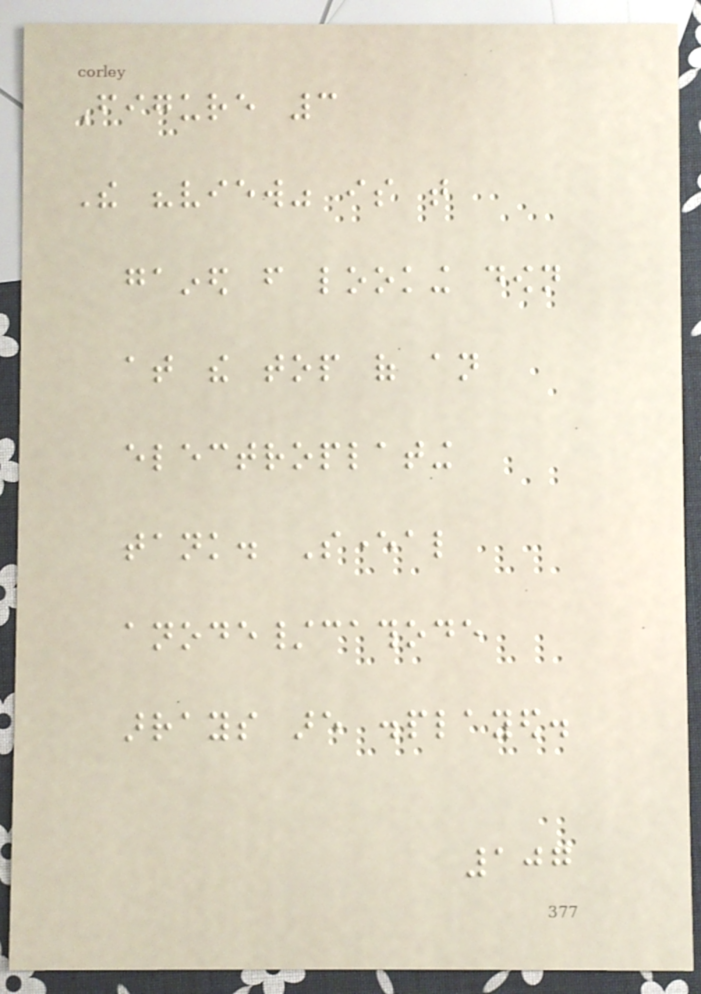Figure 3
The "view" is that
gained from looking down
at the top of an
electroplating
tank. Several
anode/cathode
arrays are displayed.
107
